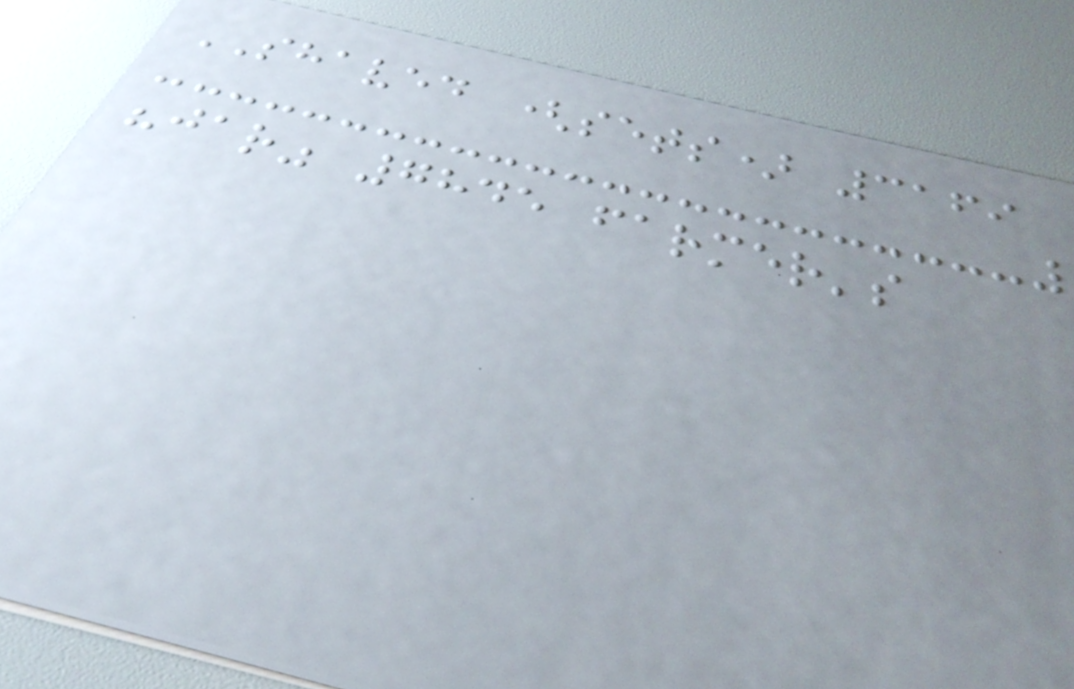SHAVED (sets) 3169
"jar" 7845 farmer's
